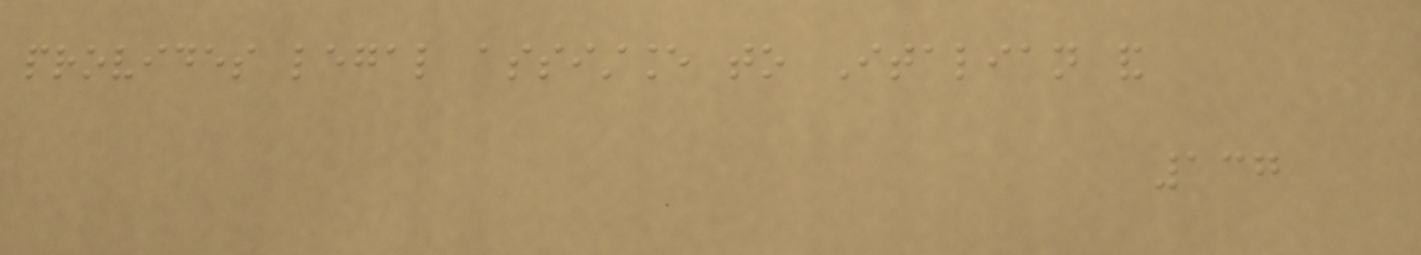provides legal assistance to Italian and
137
